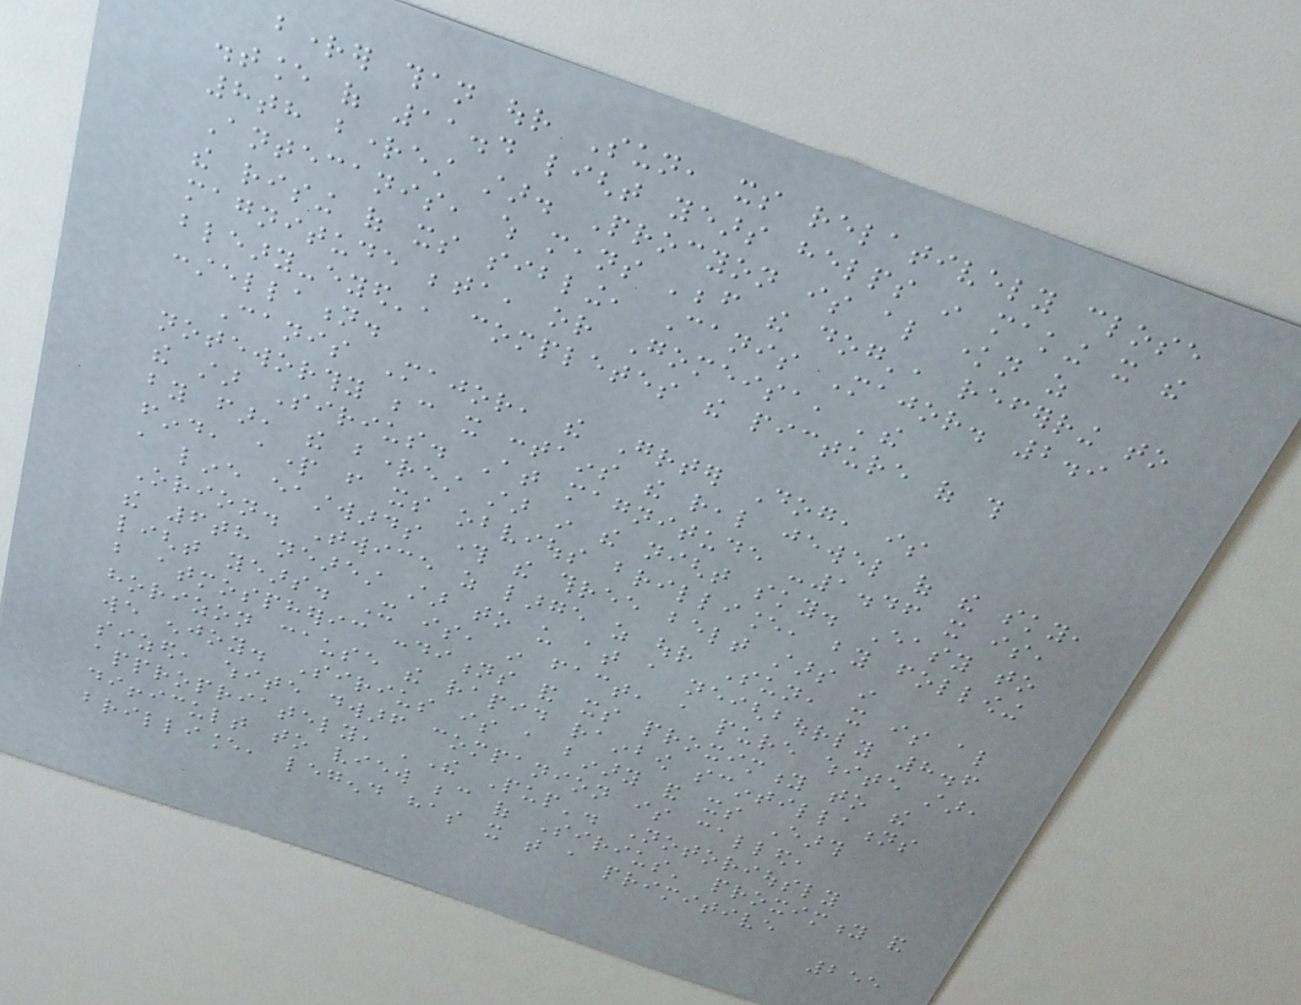brighter than our Sun, its relatively close
distance of 11.4 light years helps in making it the
8th brightest star. Procyon is also known as
Antecanis, which means 'before the dog', referring to
the rising of its sibling, Canis Major. 2.9
magnitude beta, or Gomeisa, 'the
bleary-eyed', completes the picture of this
constellation.
Canis Major, the Greater Dog, is
noteworthy because it contains the real jewel of the sky,
the star Sirius. At magnitude -1.46 it is,
by far, the brightest star in the night sky. Easy to
find, apart from its obvious brilliance, by following
a line eastwards through the three belt stars in
Orion. Twice as large as our Sun, it is also
the 6th nearest star to us at a neighbourly 8.6
light years. It is, in fact, a pure white star,
but atmospheric conditions and its proximity to the
horizon cause the rapid rainbow scintillations
we enjoy. Sirius is a binary and its Earth
sized, white dwarf companion is called,
appropriately, 'The Pup'. Notoriously
difficult to view because of Sirius' proximity and
brilliance, legend has it that a primitive
255
